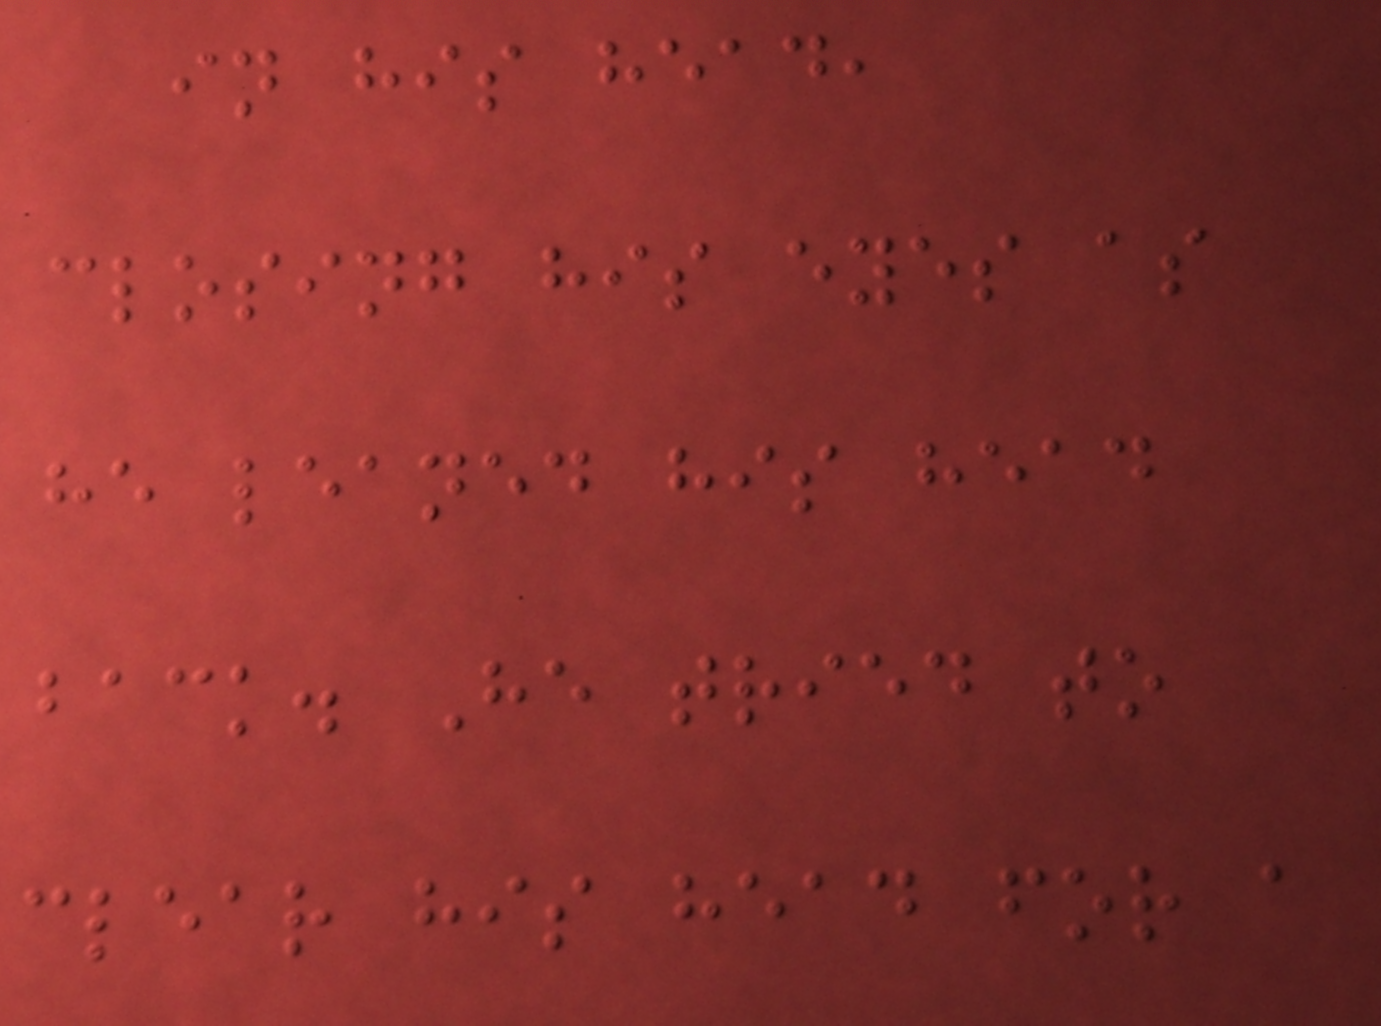in his head,
closing his eyes as
he leaned his head
back. He tried to
clear his head for a
